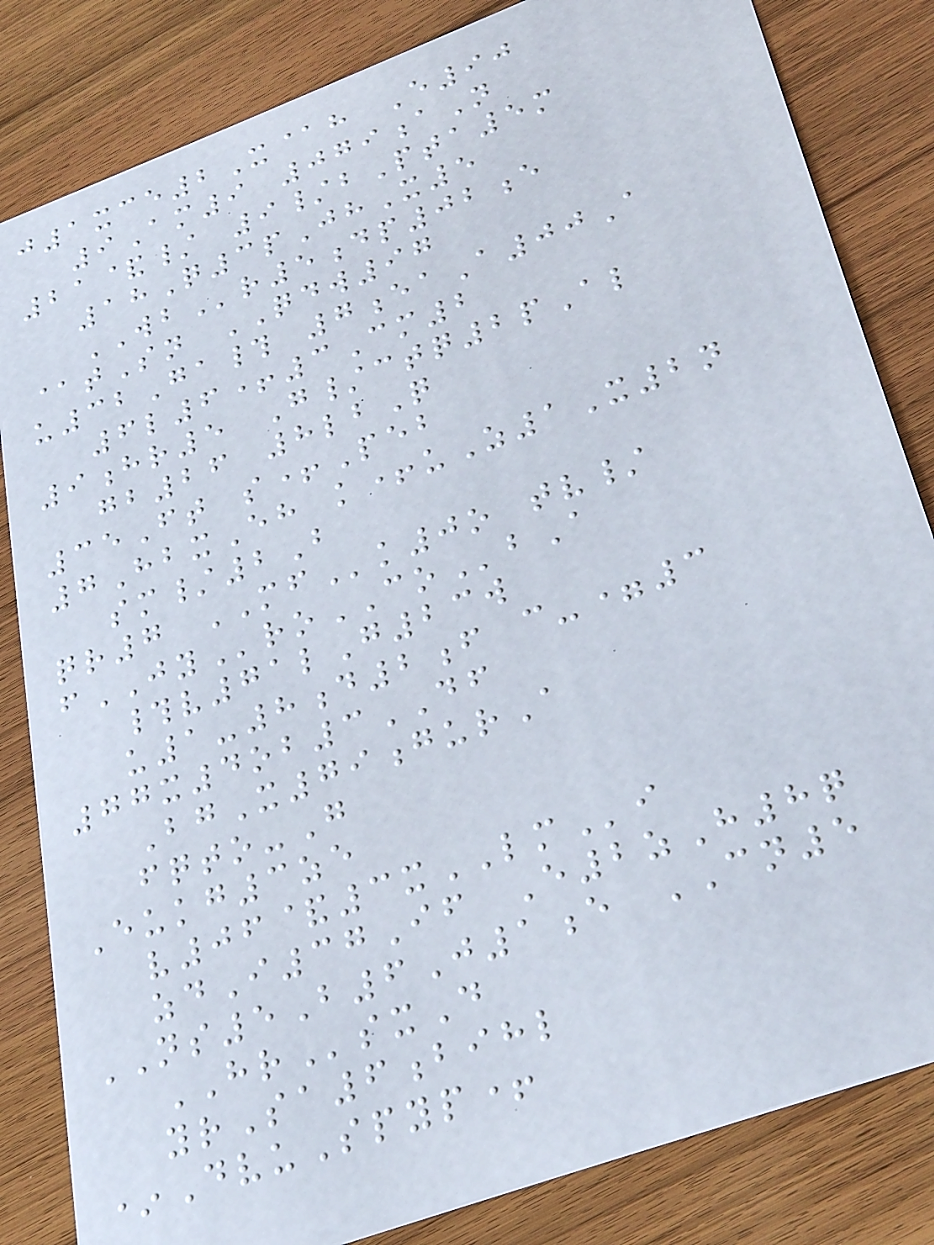j1xce2X@h E90
9Am9 079aN
21&/ 9/bPta5m
18Q3pJhX5
WBr5dp02e
@tSn QDW97
u32Ga# 7eaA00A
6l6+3Cm2
9hr5 G/ctq2pAl
gb26 8lbQ
35Ft s+Peb
7HbxEh k+uZ1X2n
sm/2B
qr7 MFk0o tv/
fJYroCObA
#v71lG23w
u1-8d2f c-=3
77x4ob3DF
BgX79gurA
fqto-G
Eukg3ze
v06&3xLMi
zdI37If E2zH8q
NS5B6J1e CN5
HRsxD
yrSa6bihl
*DvuSpyp+
